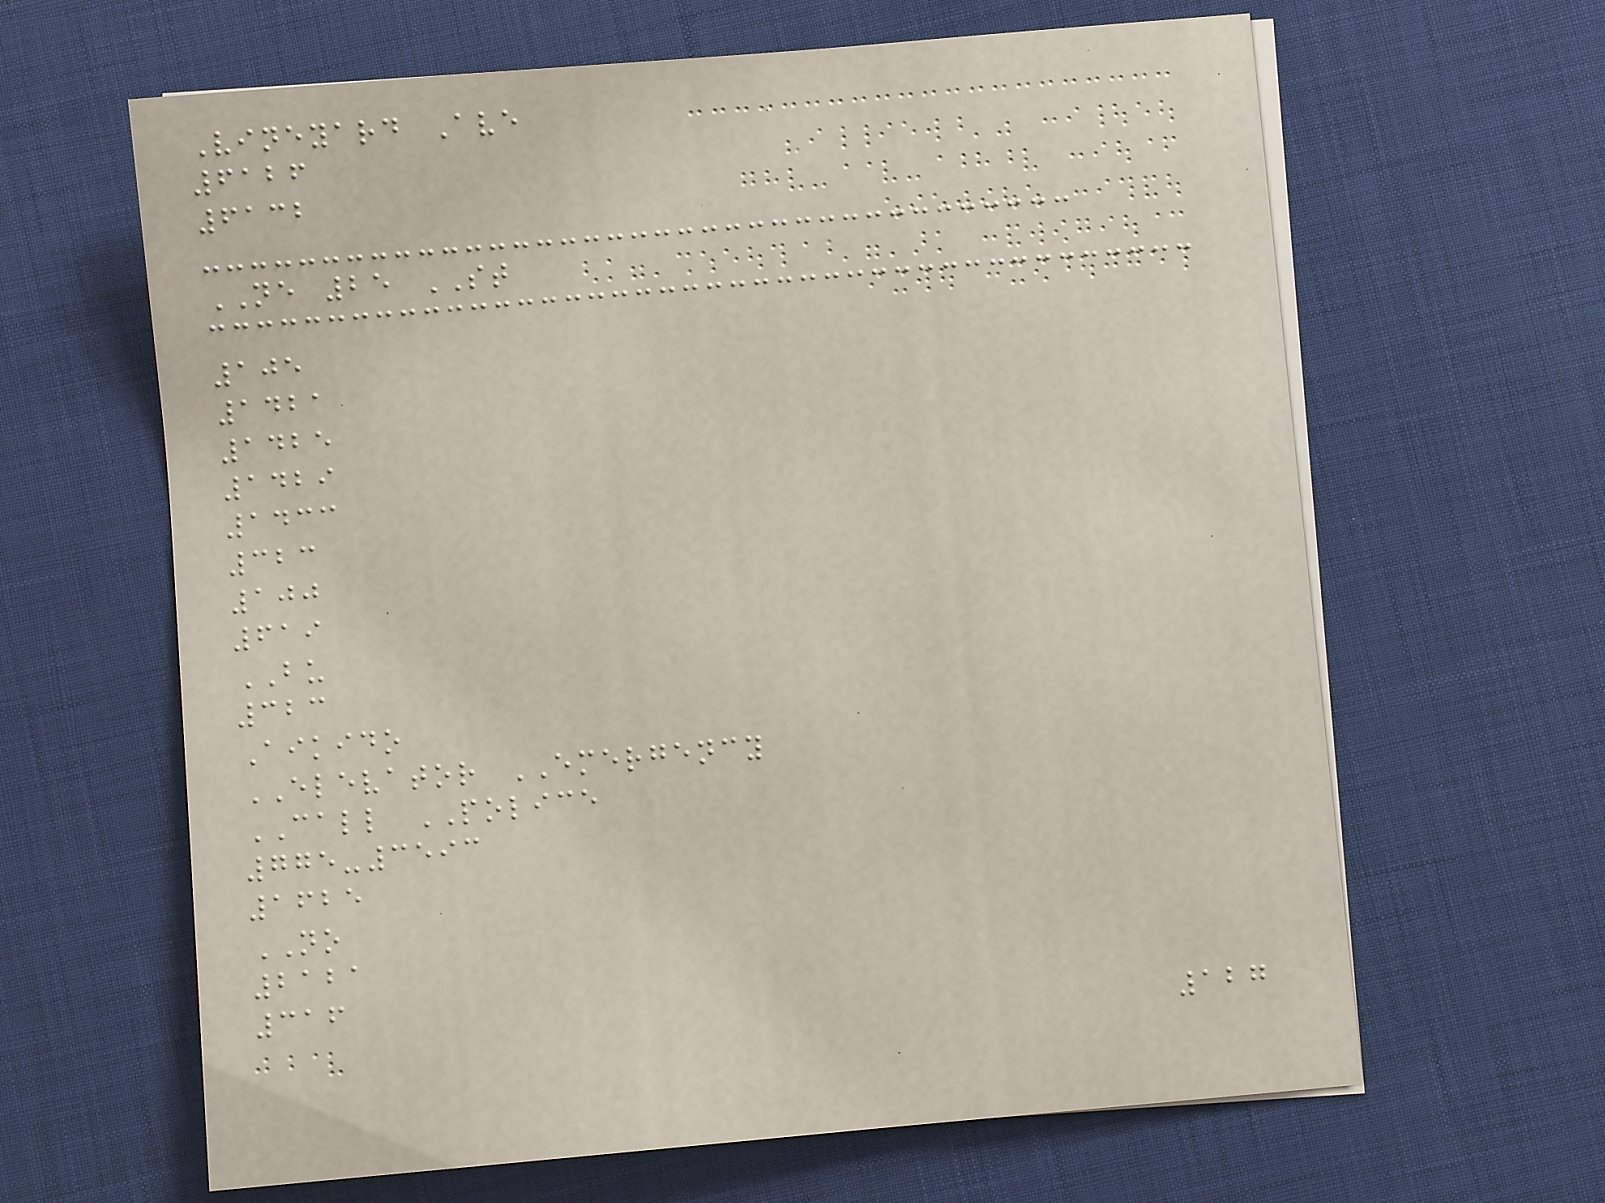Vineyard Ave
6126
6132
NE 25 ST
105
1421
1425
1429
1433
323
100
619
BU
323
Aikido
ELEVATOR EMERGENCY
CALL POLICE
775-3593
1625
NO
2121
316
127
